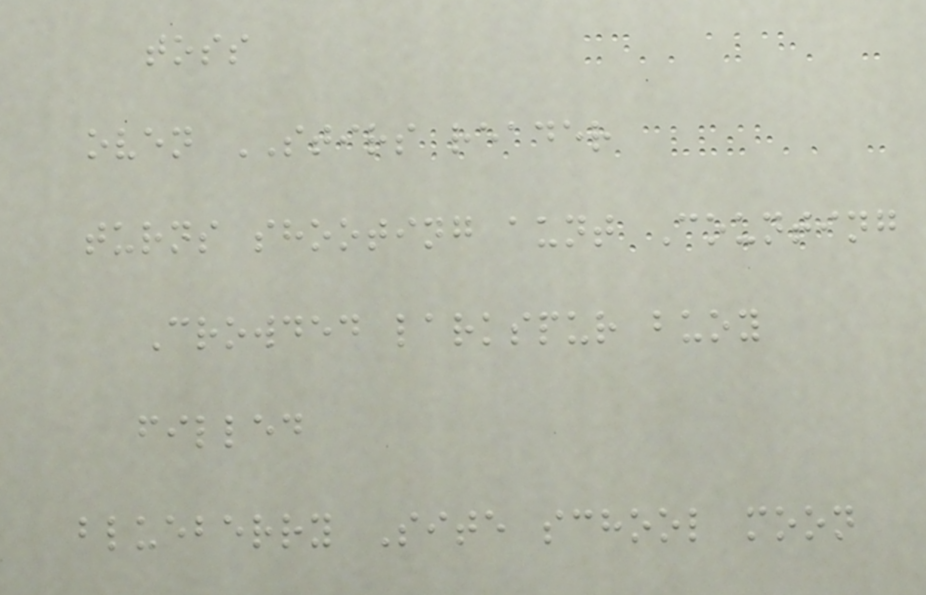toss
oven STIRS reader
turns shooting aunt Counting
Crowded larkspur buoy
filled
blueberry Site school moon
